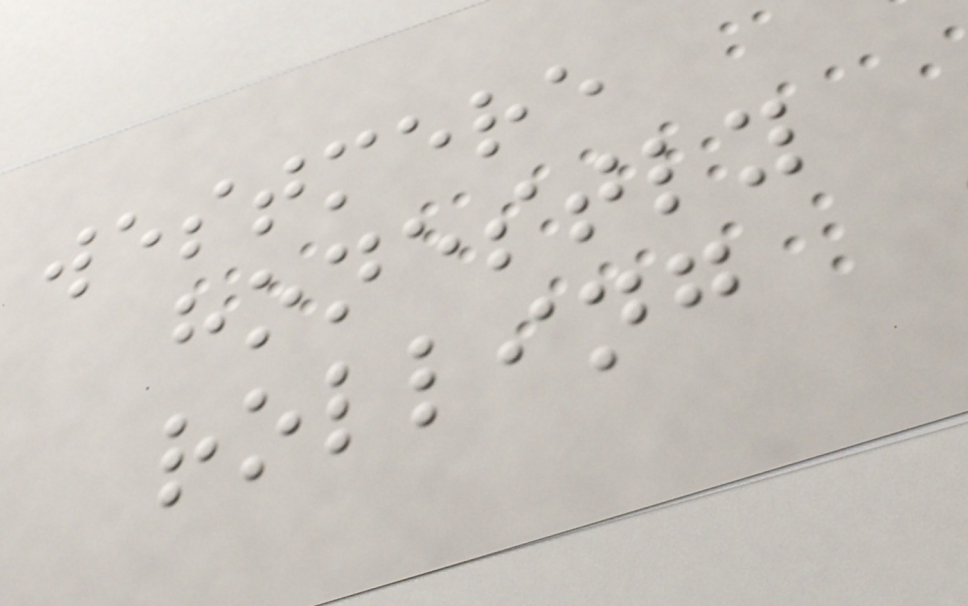westmere
honestly
rolling
